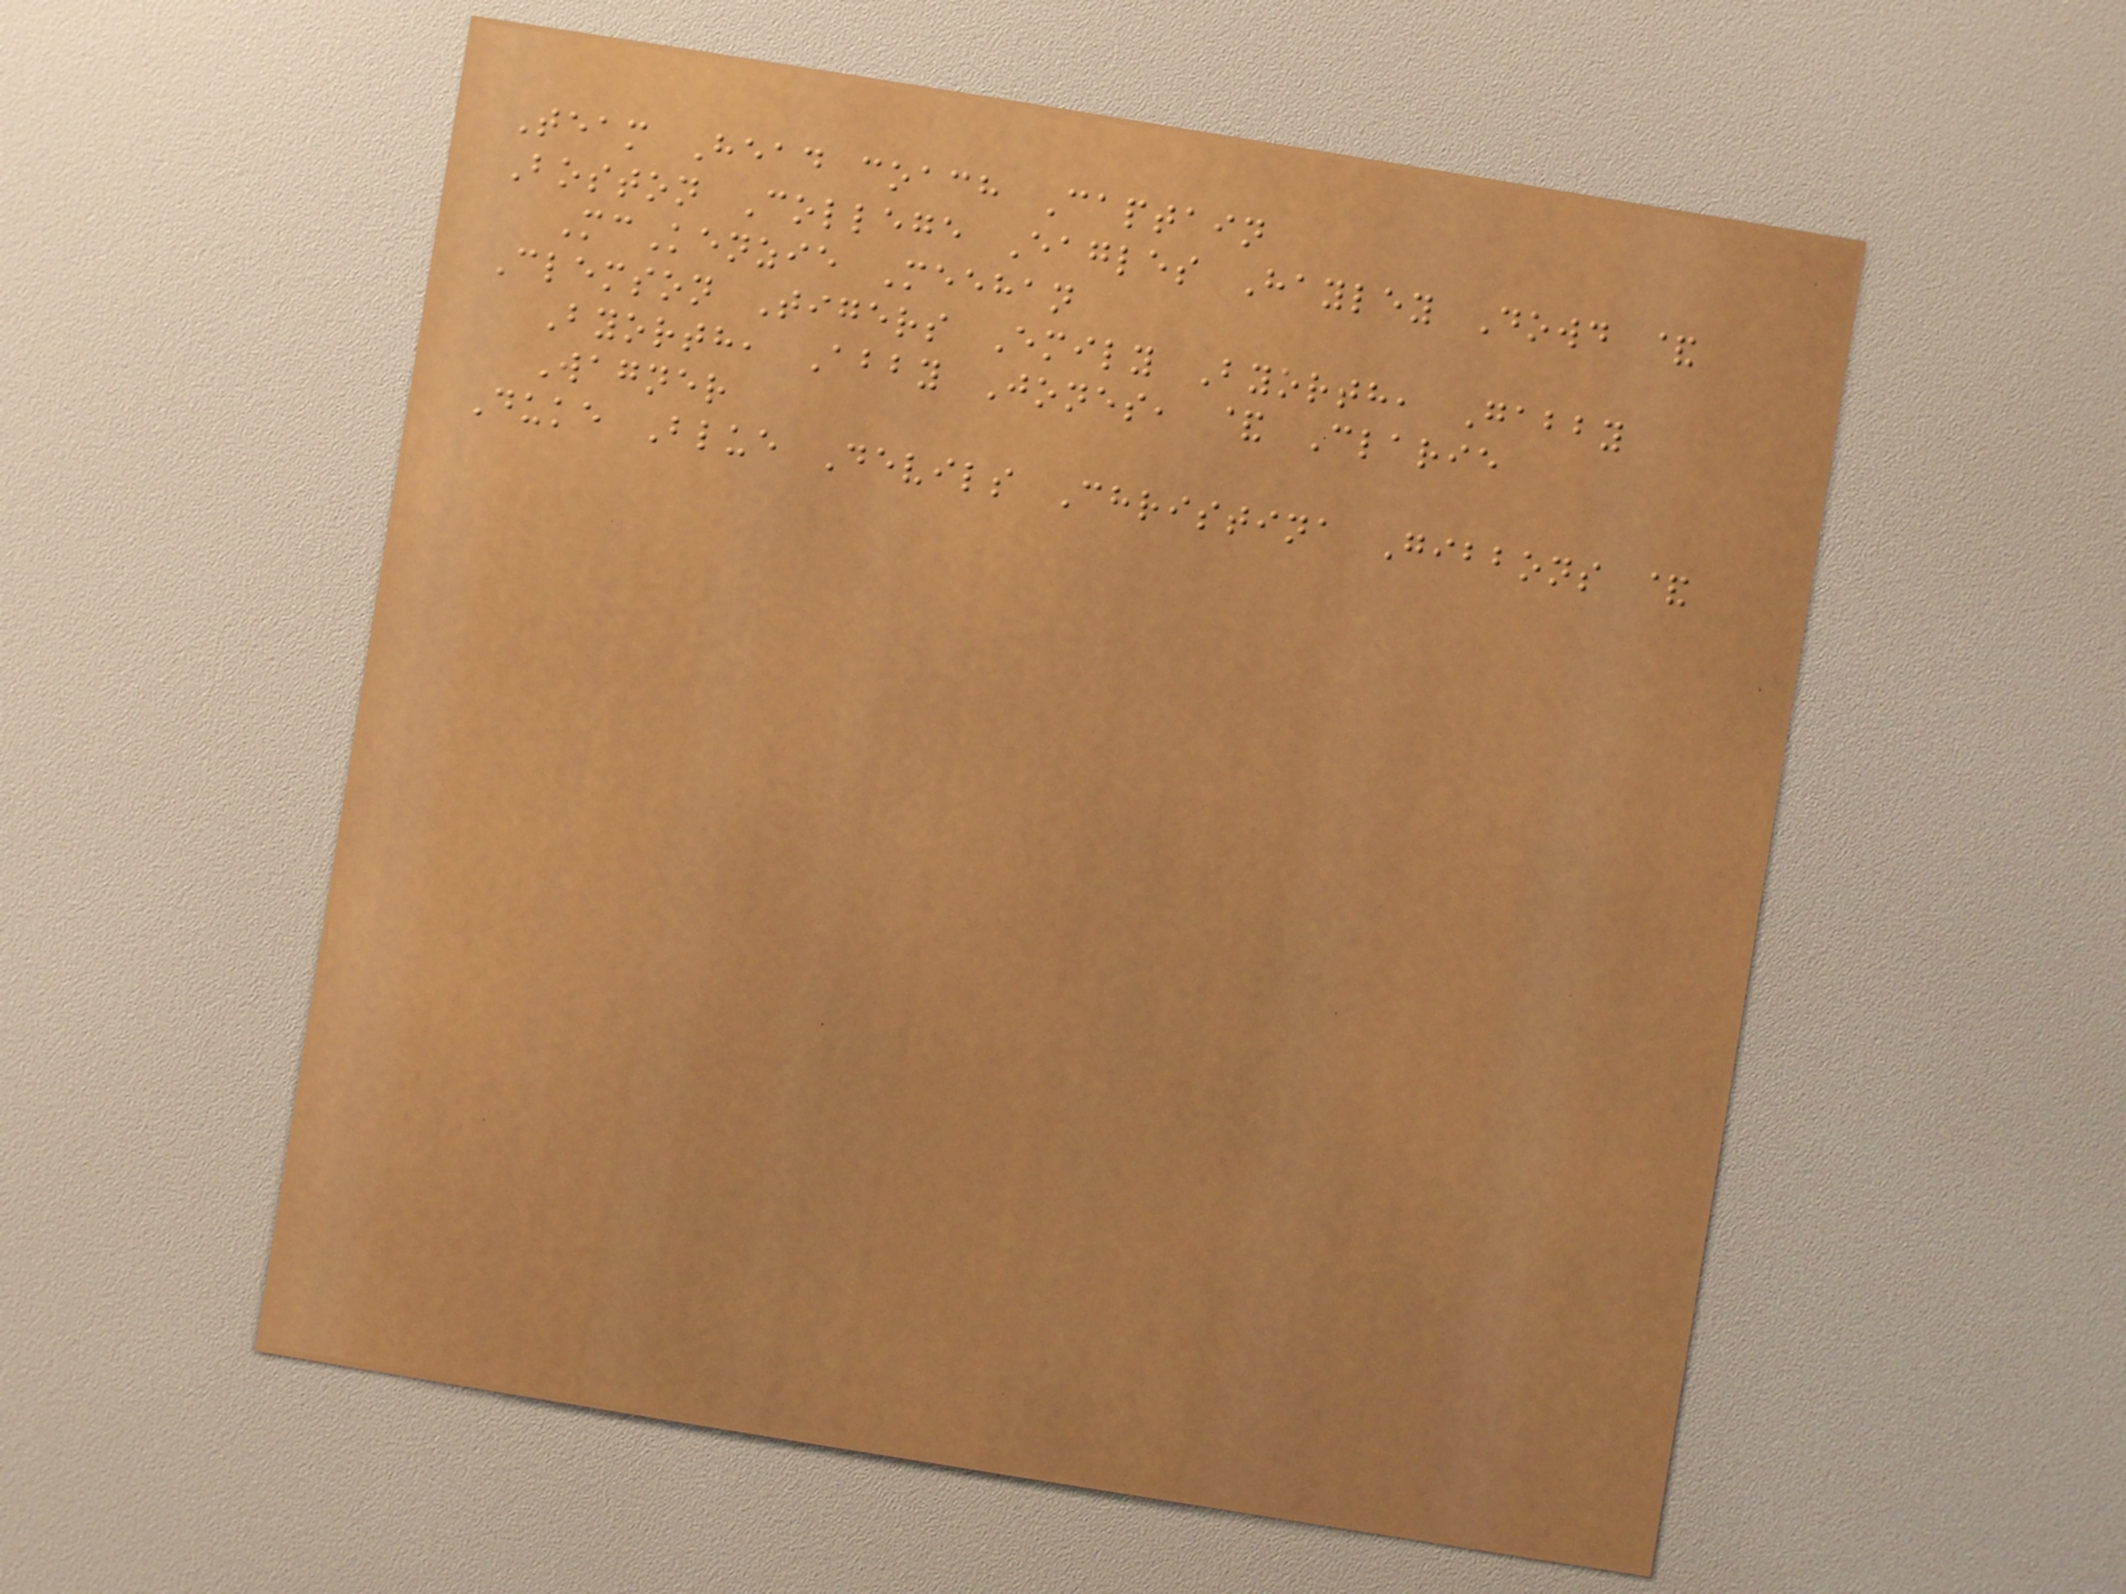Team Head coach Captain
Boston College Eagles Hayley Dowd &
McKenzie Meehan
Clemson Tigers Emily Byorth, Gabby
Byorth, Abby Jones, & Clarie
Wagner
Duke Blue Devils Christina Gibbons &
